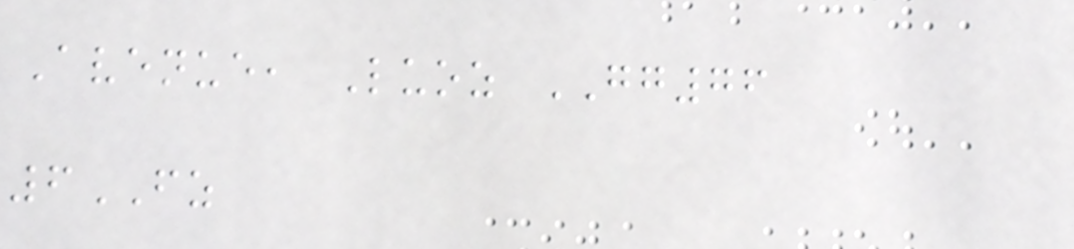Avenue, Luoz GG76
6FZ
